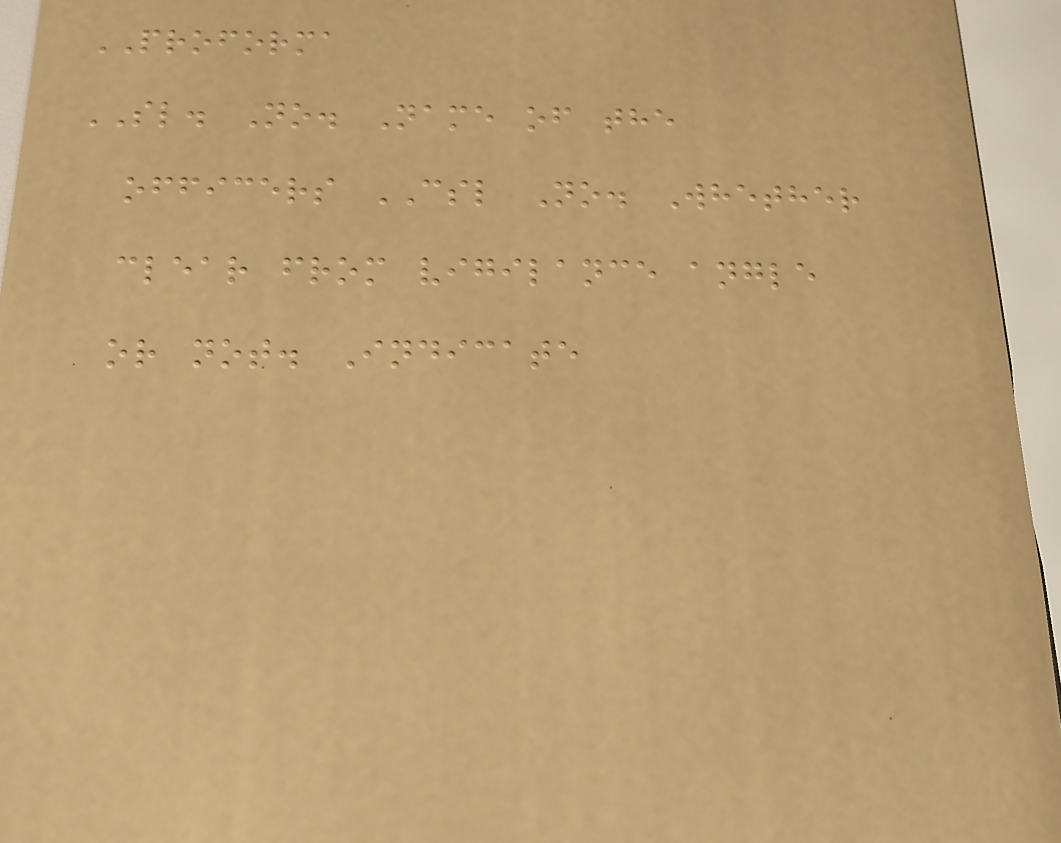PROFORMA
SL. No. Name of the
officers CSL No. Whether
clear from vigilance angle
or not. Indicate
